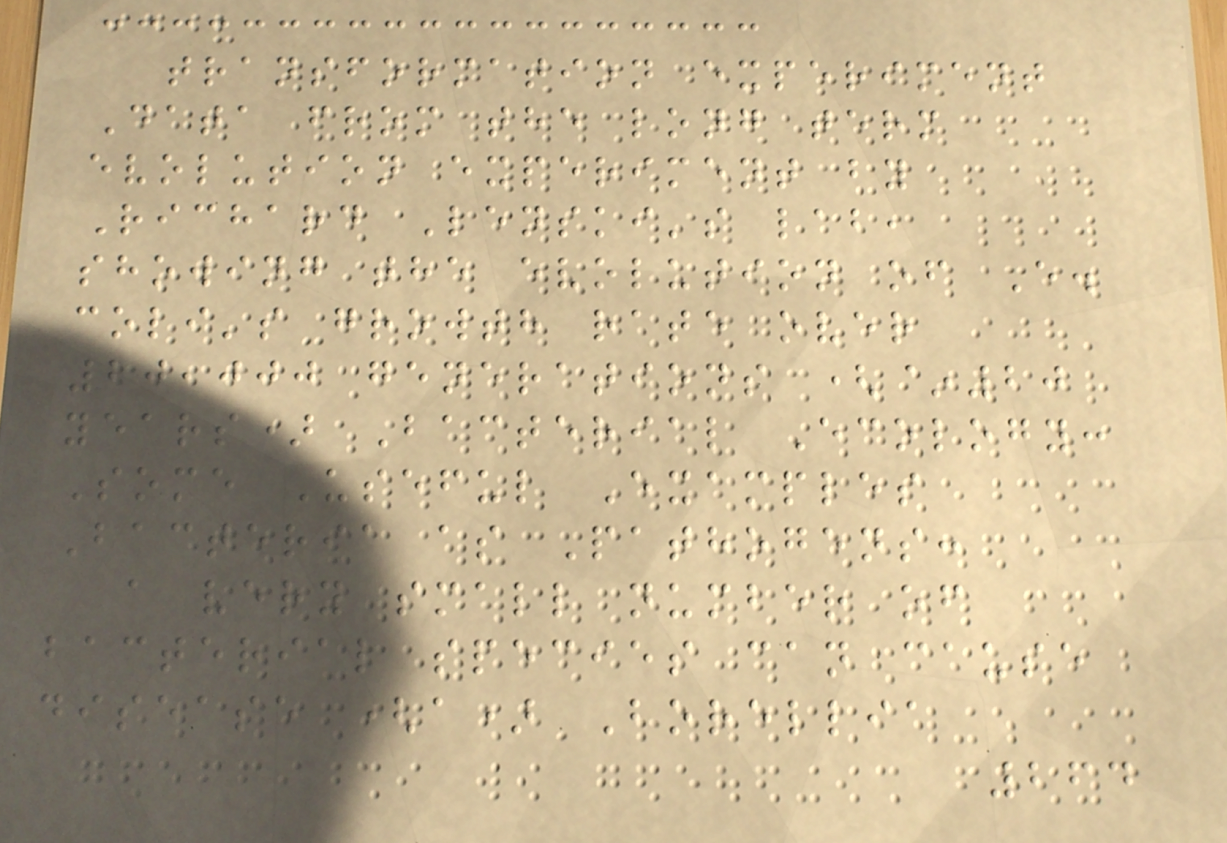transformation experiment
Data from the long term
evolution experiment by
Richard Lenski's lab,
showing the evolution of E.
coli's growth rate over
20,000 generations (~20
years) Bacterial Ecology:
Some Useful Examples
Bacteria as Pathogens:
a very small number of
bacterial species can cause
disease (a) Borellia
264
